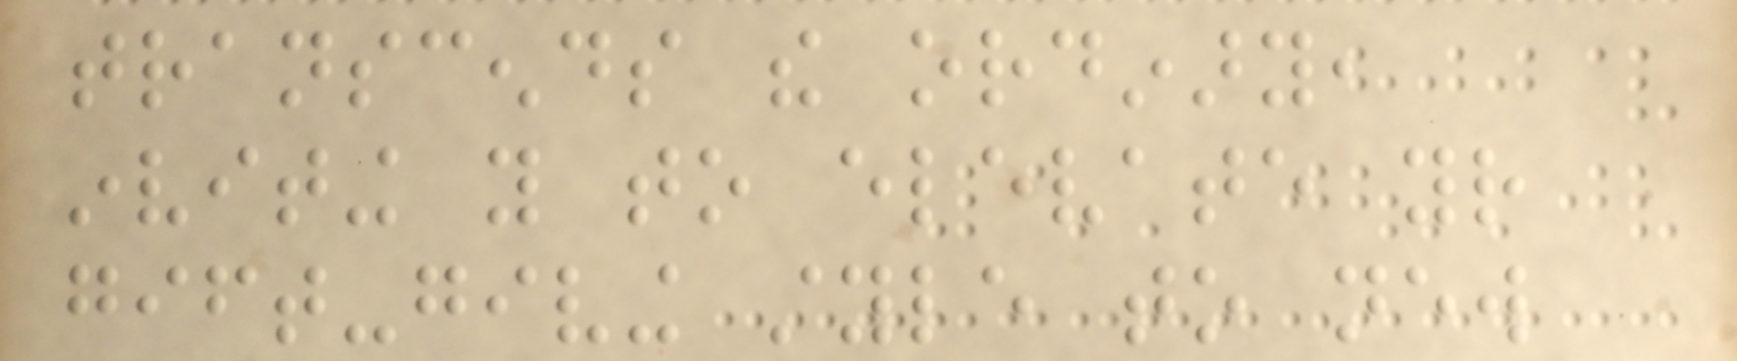transcends the ordinary,
inviting you to elevate your
gift-giving style to new
